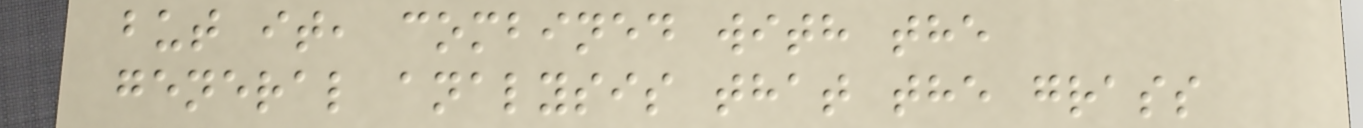but it, combined with the
general analysis that the grass
